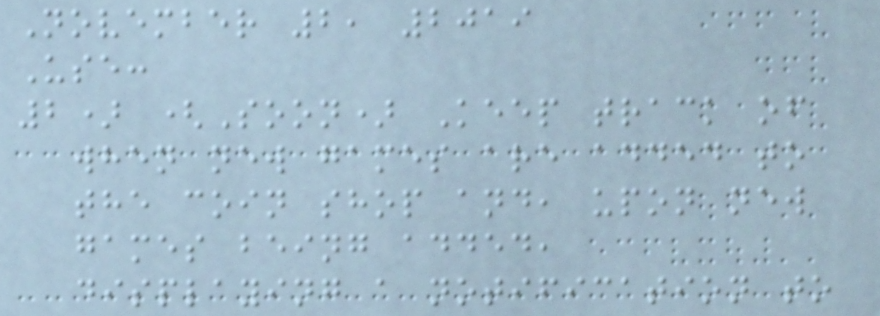November 2, 2019
Use:
2) (Soon) Keep track of
when new games are added to
the coin shop and, upon new
games being added,
displaying a notification to
